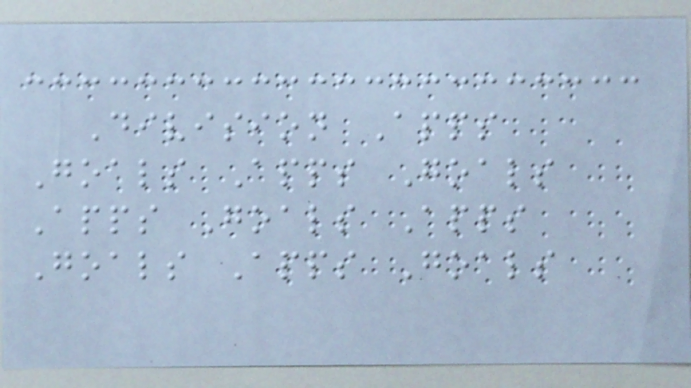Division Apps
Goals Apps Goals
Apps Goals Apps
Goals Apps Goals
